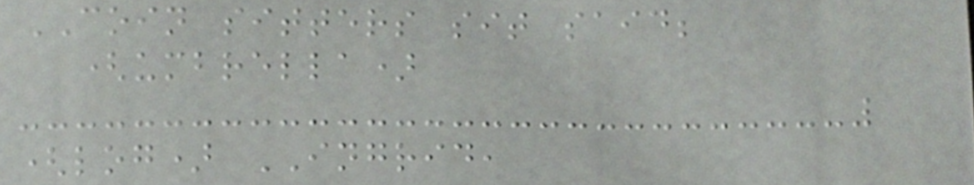COIN sitters sit said;
(umbrella)
(log) INGRID,
